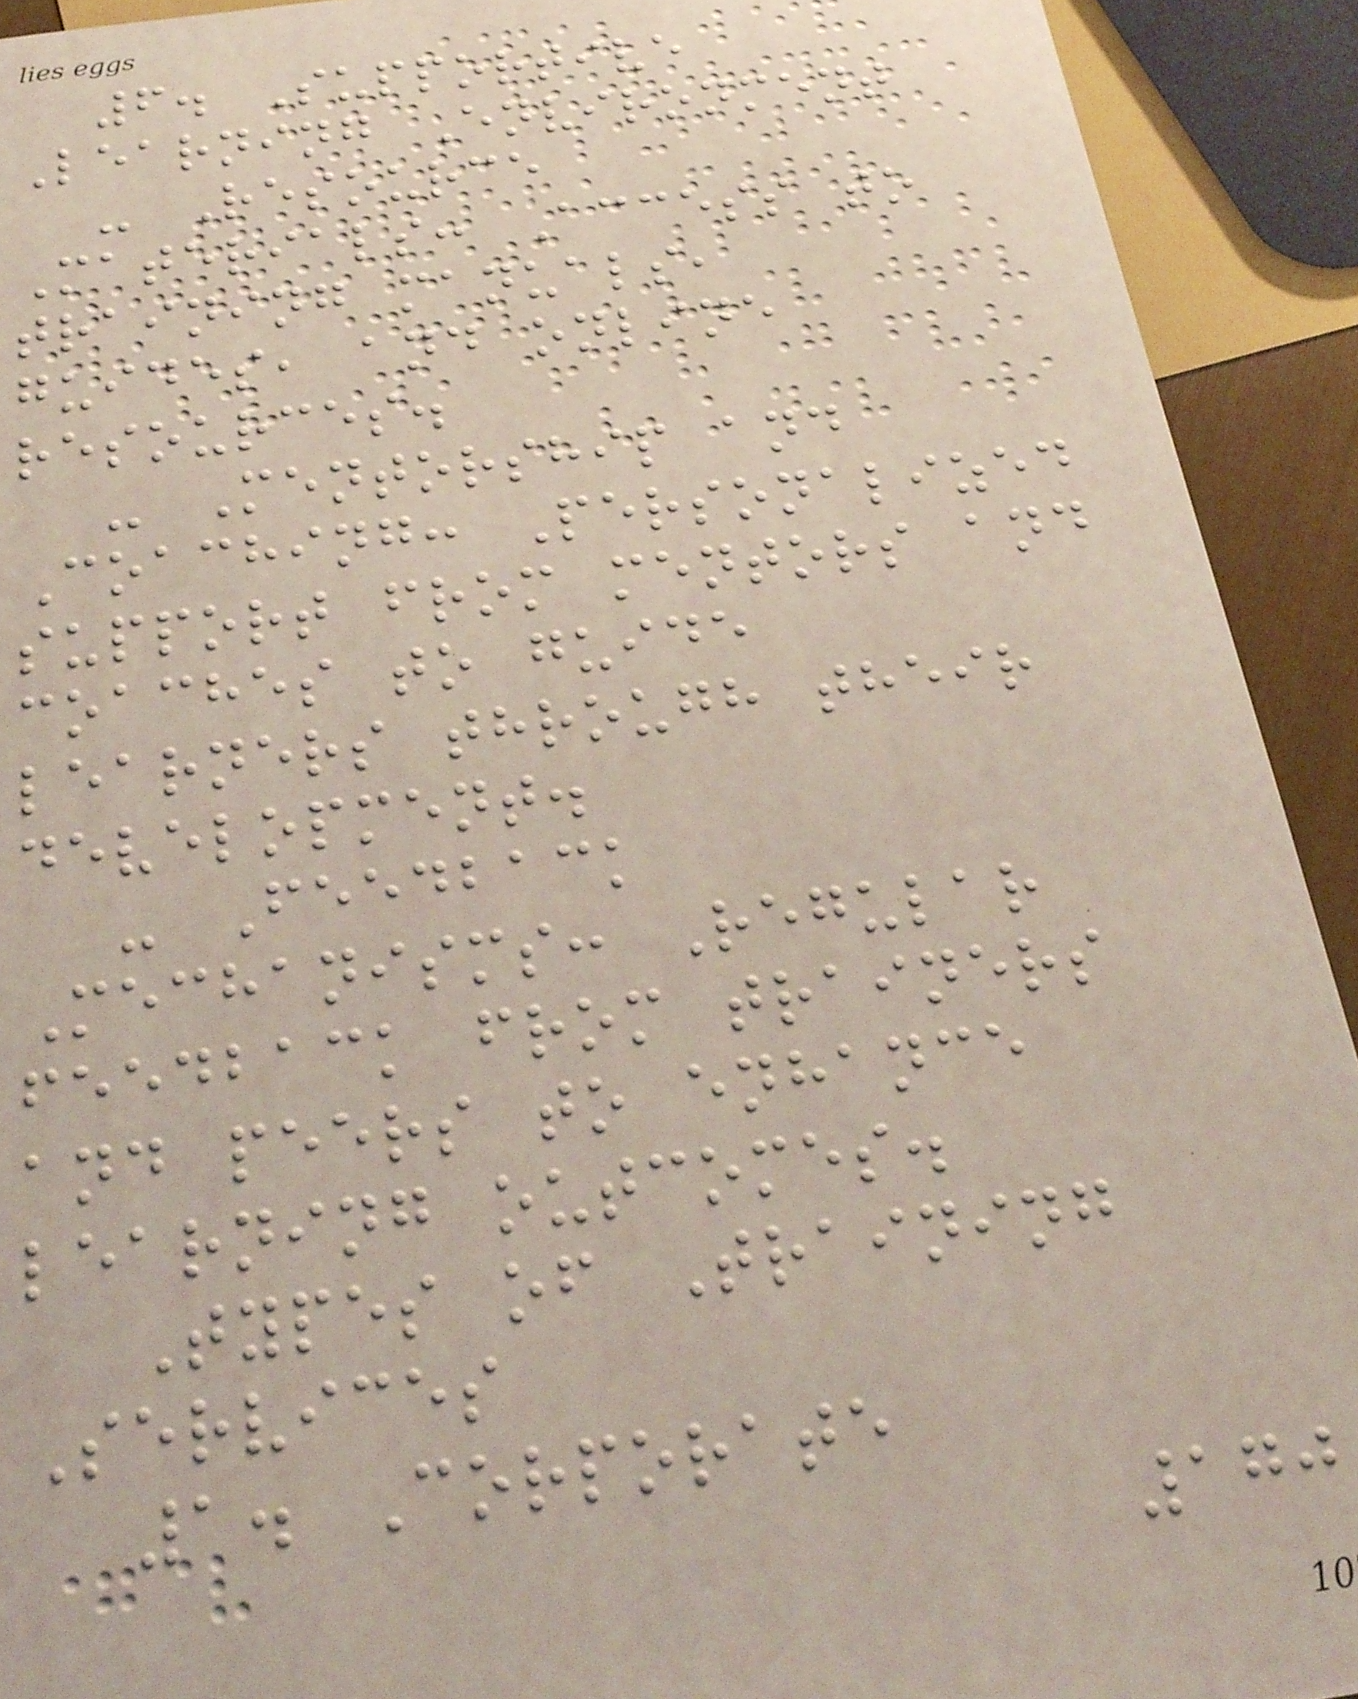6. Supportive
Learning Environment
- Resource
Materials: Access to
training manuals,
guides, and online
resources.
- Mentorship and
Coaching: Personalized
support from mentors and
coaches to guide
learners through their
development.
- Feedback
Mechanisms: Regular
feedback from trainers
and peers to enhance
learning outcomes.
Types of Training
Services
1. Corporate
170
